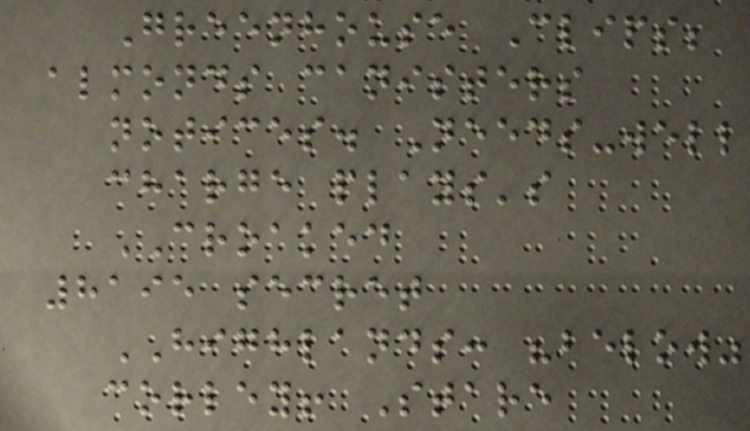Greenhouse Clips;
almonds canisters
notices. Needs-well
charge plays's
CROAKED
8195 secret
HIGHLANDS: "below"
corley! Stare
